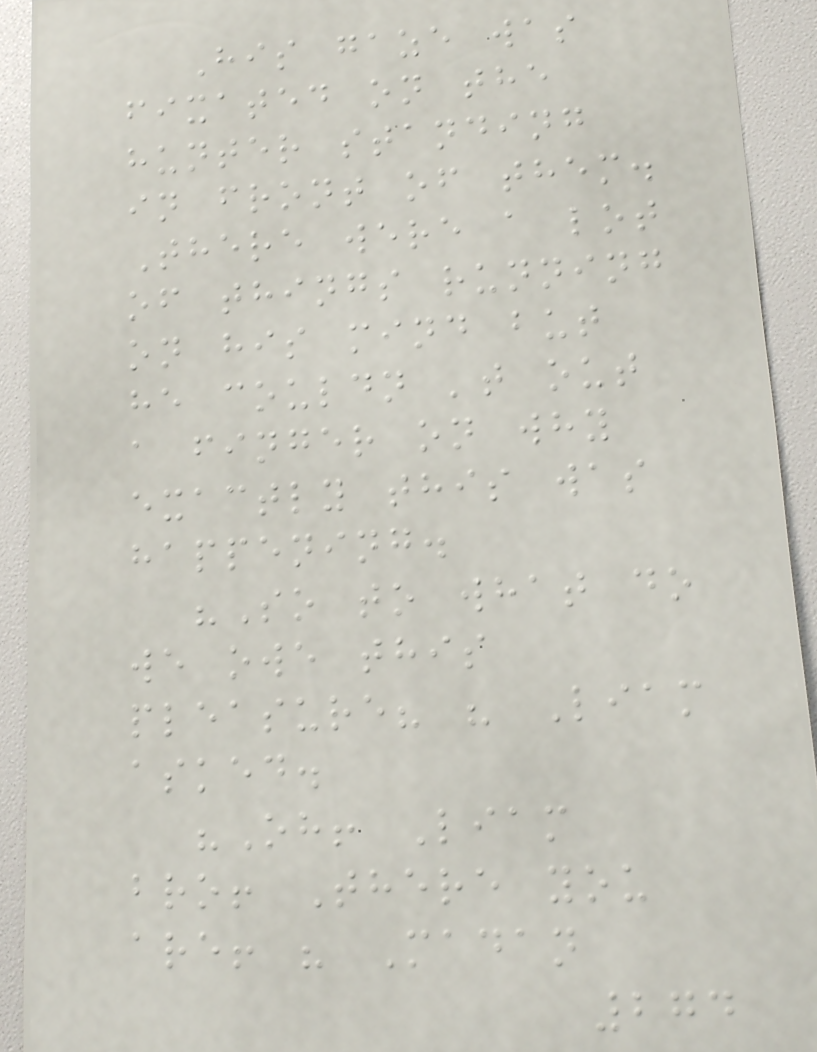His gaze was
fixated on the
hunter standing
in front of them.
There were a lot
of things running
on his mind but
he couldn 't out
a finger on why
exactly this was
happening.
"So to what do
we owe this
pleasure? " Liam
asked.
"Oh! Liam
bro! There you
are! " Madan
274
